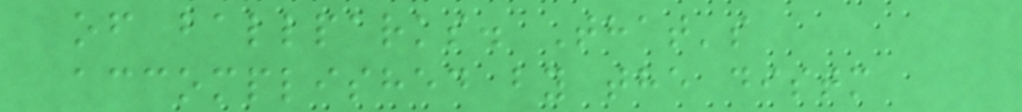of ballparks. That's
accomplished by the distm
